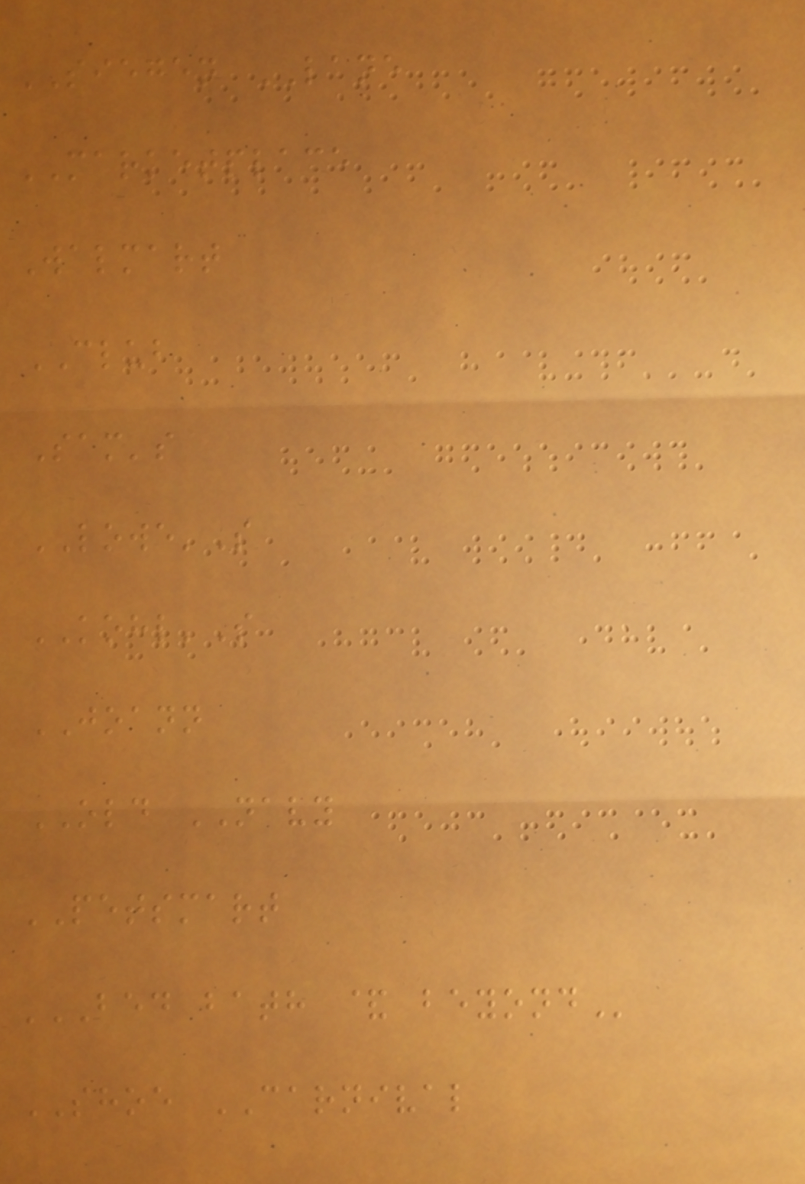SIEGEN LANE
MARKETPLACE
Walmart
CLUB
Sam's
LOWE'S
KOHL'S
JOANN
OLD NAVY
PETSMART
BED BATH & BEYOND
SHOE CARNIVAL
